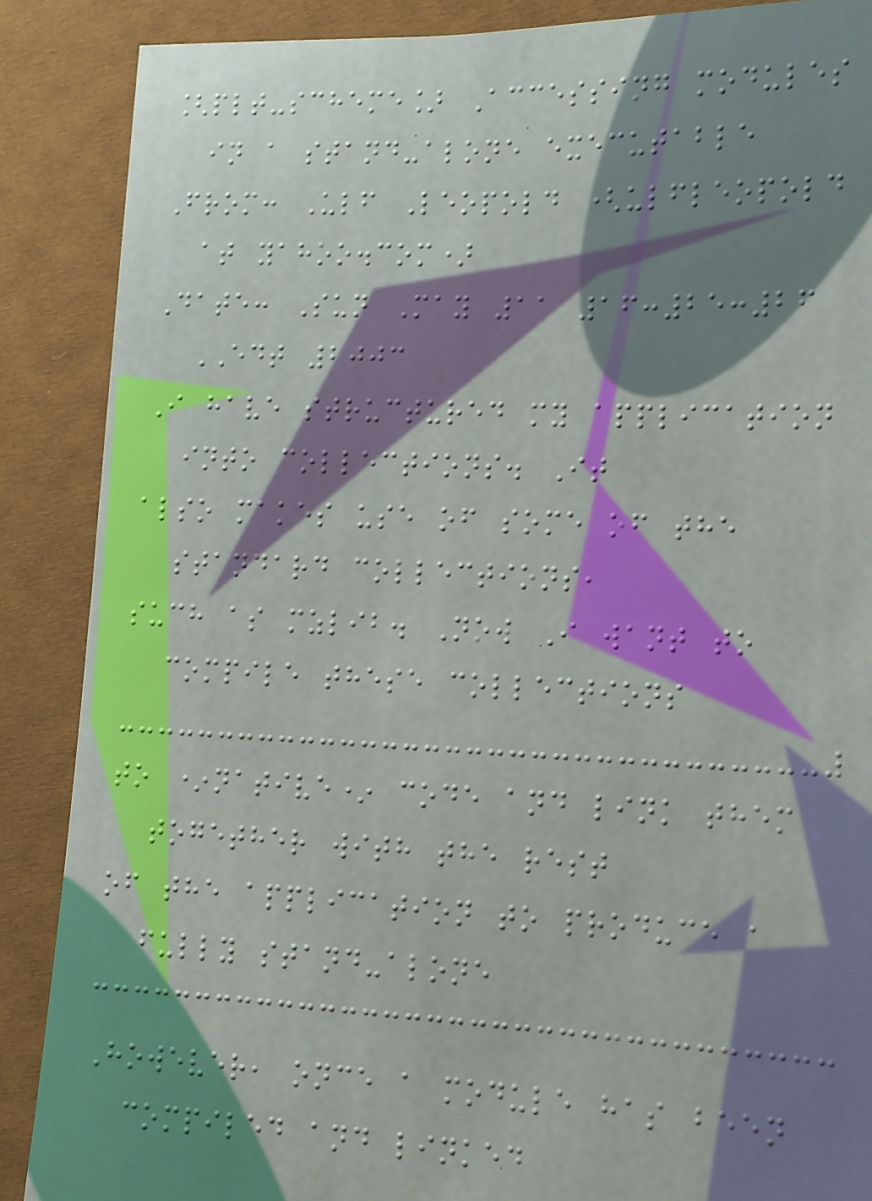[plt-scheme] Accessing modules
in a stand-alone executable
From: Ulf Leopold (ulfleopold
at yahoo.com)
Date: Sun May 11 16:25:26
EDT 2003
I have structured my application
into collections. It
also makes use of some of the
standard collections,
such as mzlib. Now I want to
compile these collections
to *native* code and link them
together with the rest
of the application to produce a
fully stand-alone
However, once a module has been
compiled and linked
